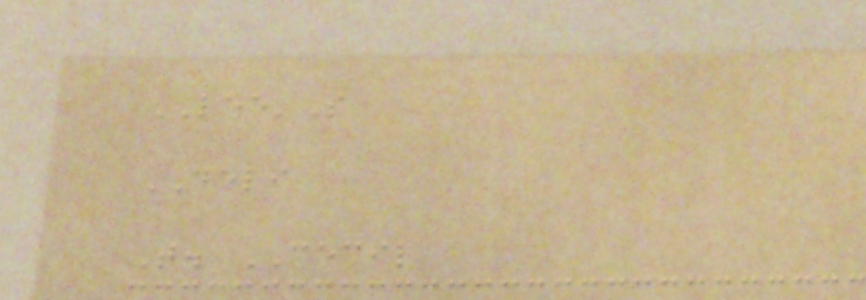LEE'S
DELI
T. CECIL
